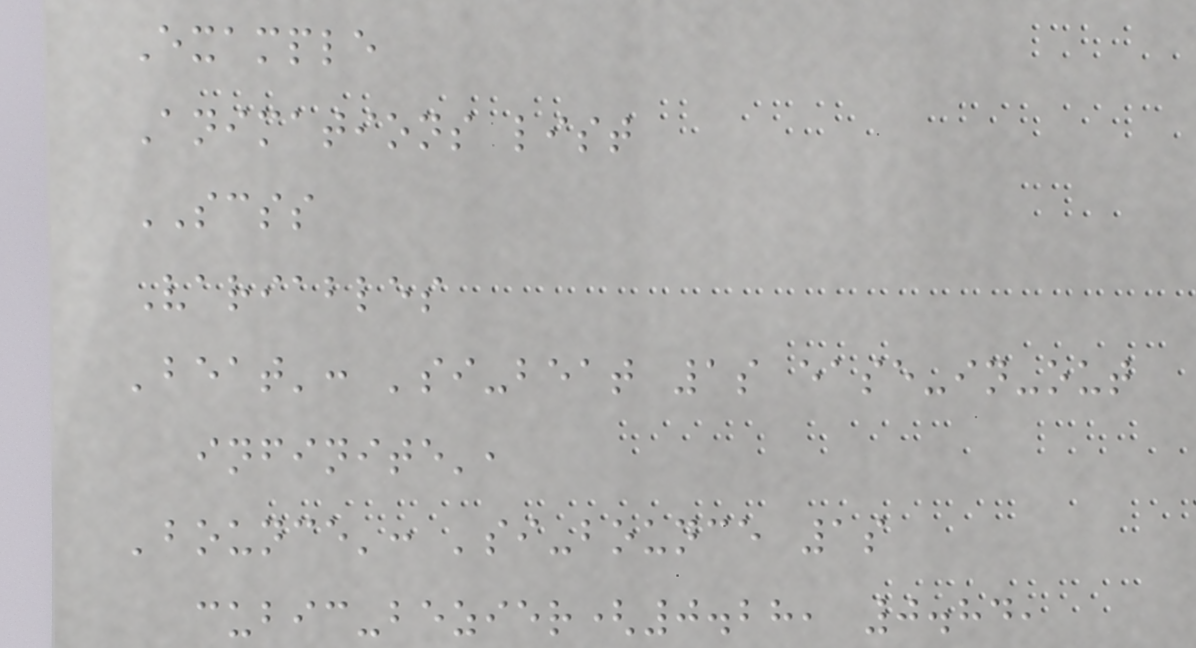Example
Animations list
SCSS
Variables
'beat': 'si-beat 1s ease-in-out
infinite',
'bounce': 'si-bounce 1s
cubic-bezier(0.28, 0.84,
